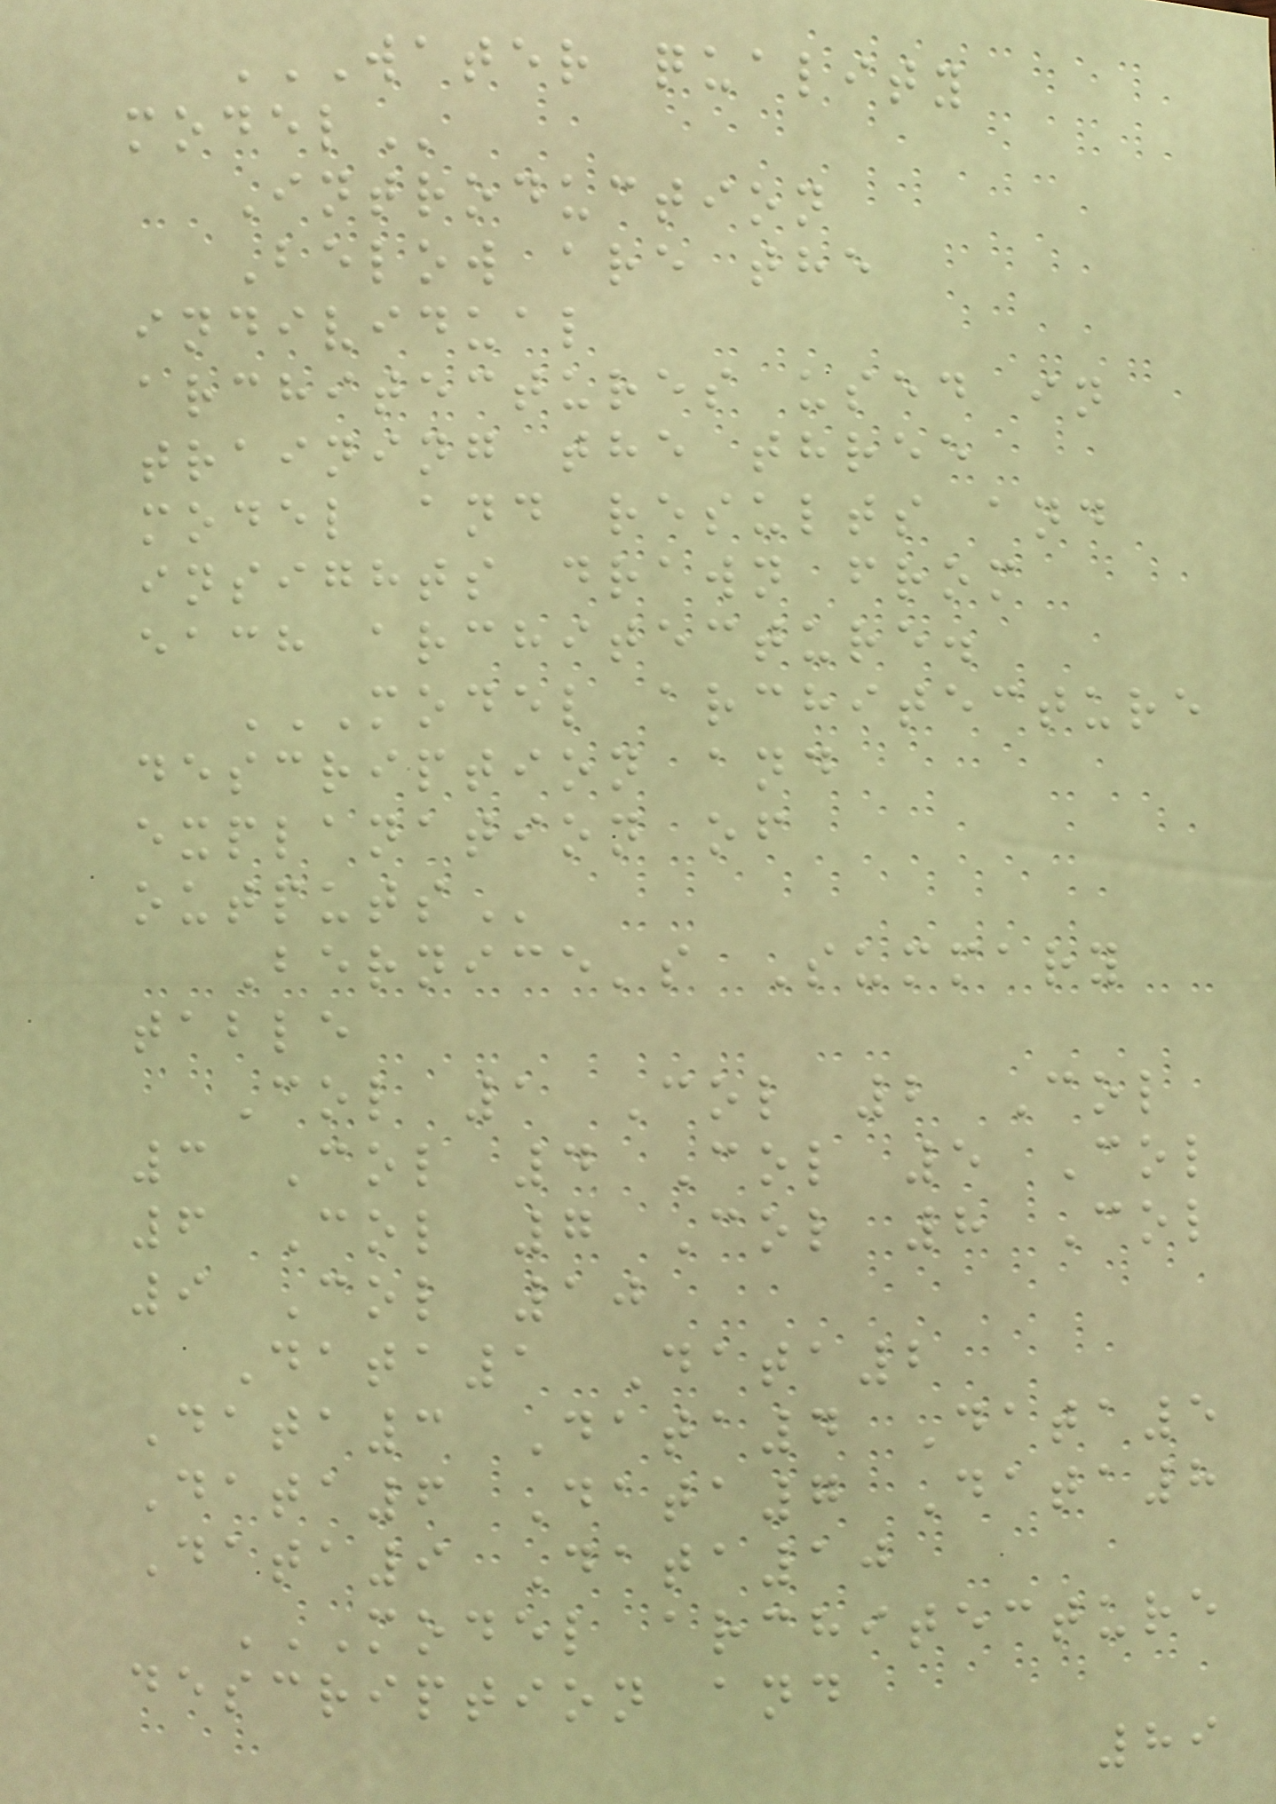WATER QUALITY
MODEL
Introduction
Below are the
individual
architectures used in
training the three
model and results and
insights drawn from
each architecture.
MODEL ARCHITECTURE
DESCRIPTION AND
EXPLANATION OF
OUTPUTS
Bernice's Summary
table
Col 1 Col 2 Col
3 Col 4 Col 5 Col
6 Col 7 Col 8 Col
9 Col 10
Data1 Data2
Data3 Data4 Data5
Data6 Data7 Data8
Data9 Data10
MODEL ARCHITECTURE
DESCRIPTION AND
89
